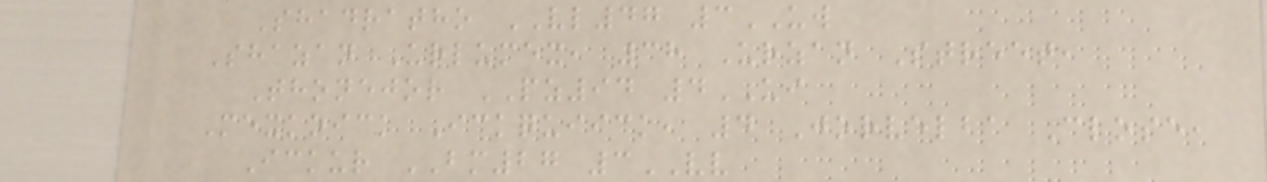Shadratho VL47 3UW
Shazan Urlumex, 38 Urzan Street,
Thonejor PZ94 4UI
Mexkoick Ickquiick, 4 Jorvelba Close,
Ickur BM27 3VV
